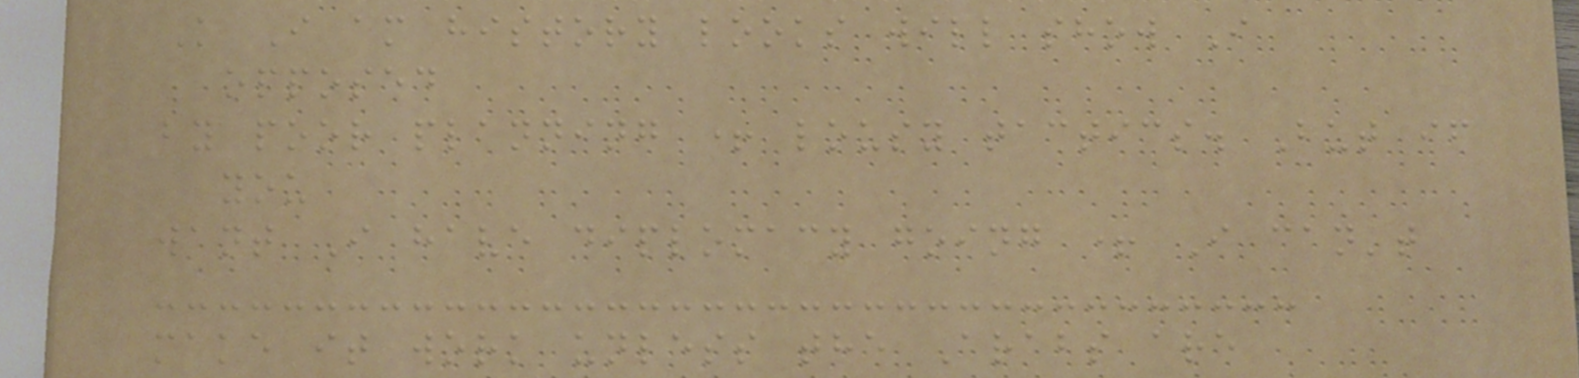K I am history looks will show I
opposed
by poor planning + lousy tactics. But if
you
want I have diplomacy going + I can't
make it work unless the Arabs are
